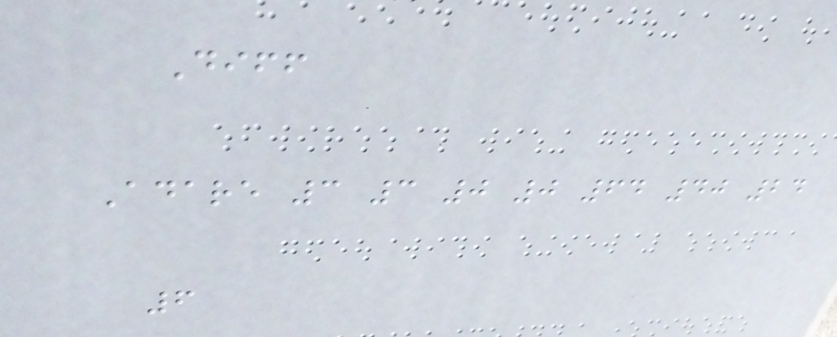Diff
Adare 3 3 0 0 64 40 24
6
